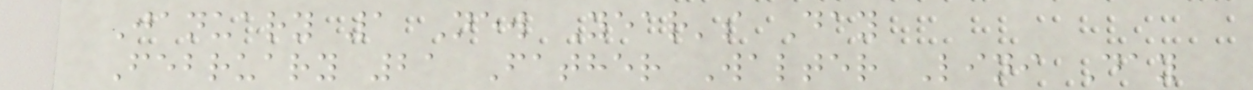January 1 New Year's Day
February 21 Father Walter Lini Day
